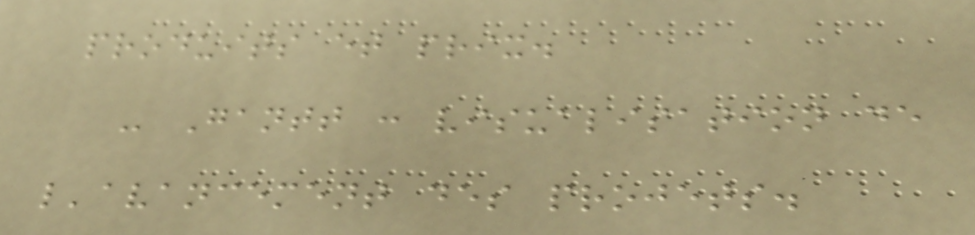produits et prix.
- Gantt : visualisation de
l'avancement des projets.
